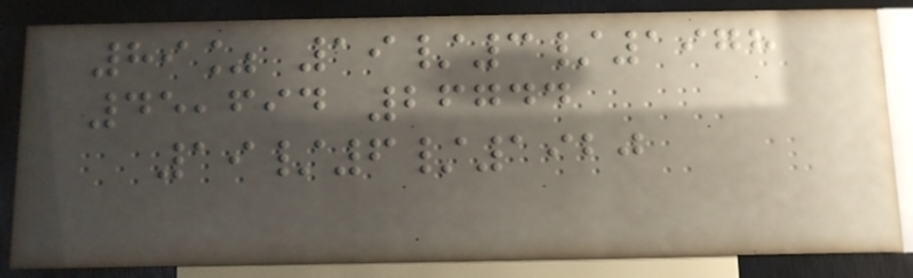89% 19/3/1978
45,694 26744
19/6/1920
